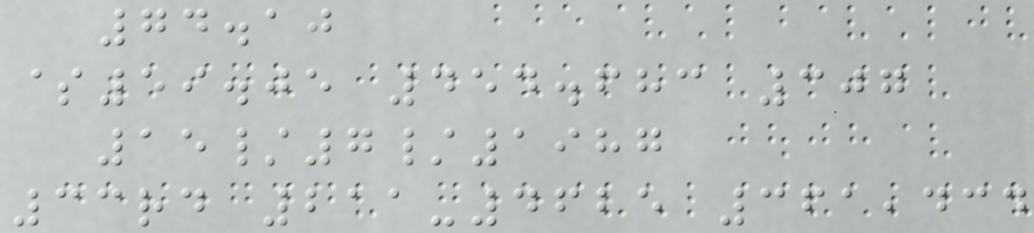74.10
$59.05 454.683 307
15/7/1987
33rd 211-4625 361,434
